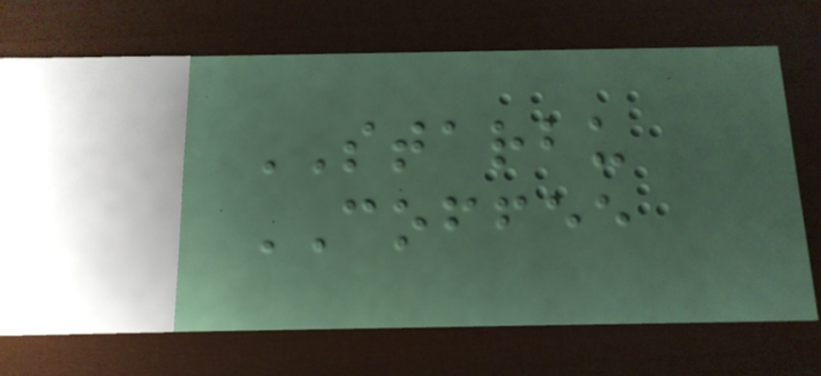STARBU
COFFEE
